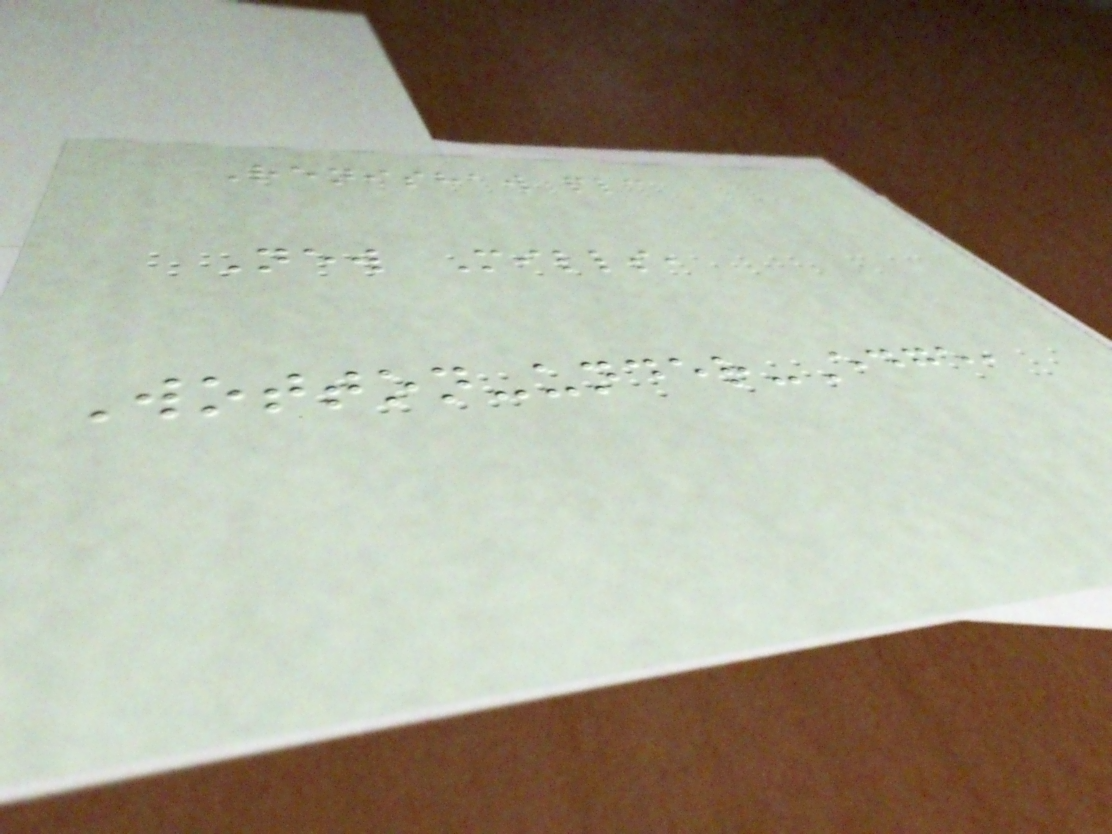Renishaw plc
New Mills,
Wotton-under-Edge,
